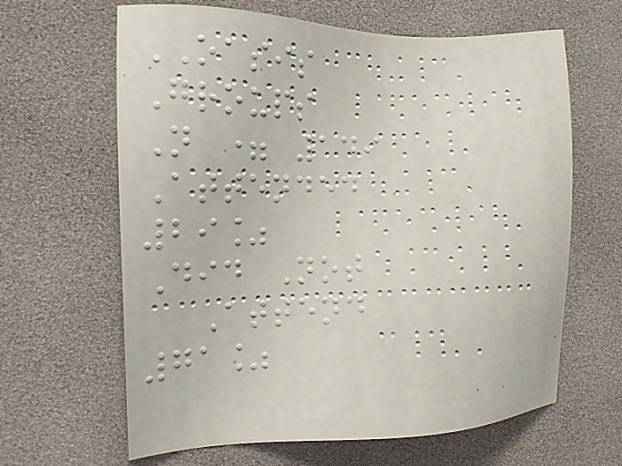OASIS
Groups
N = 149
Attended
29%
Did Not
Attend
71%
